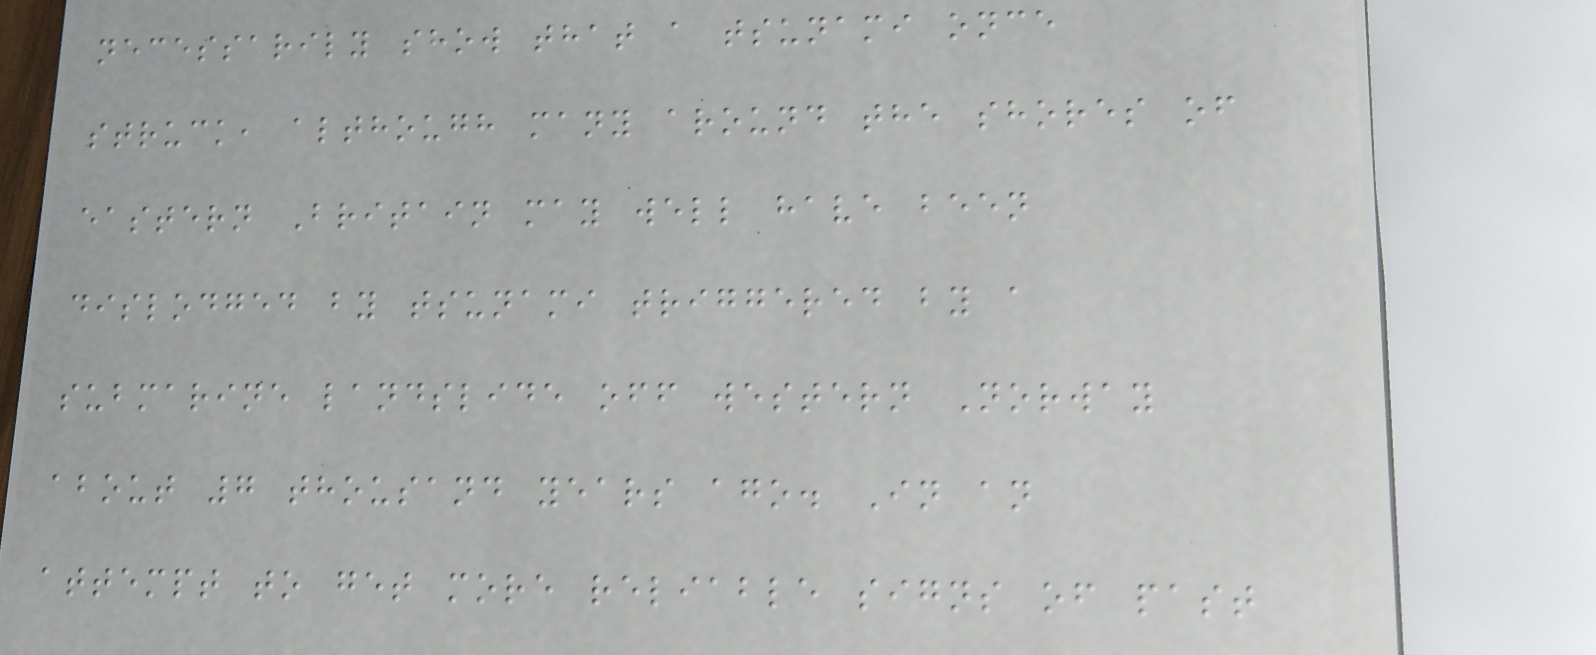necessarily show that a tsunami once
struck, although many around the shores of
eastern Britain may well have been
dislodged by tsunami triggered by a
submarine landslide off western Norway
about 7 thousand years ago. In an
attempt to get more reliable signs of past
